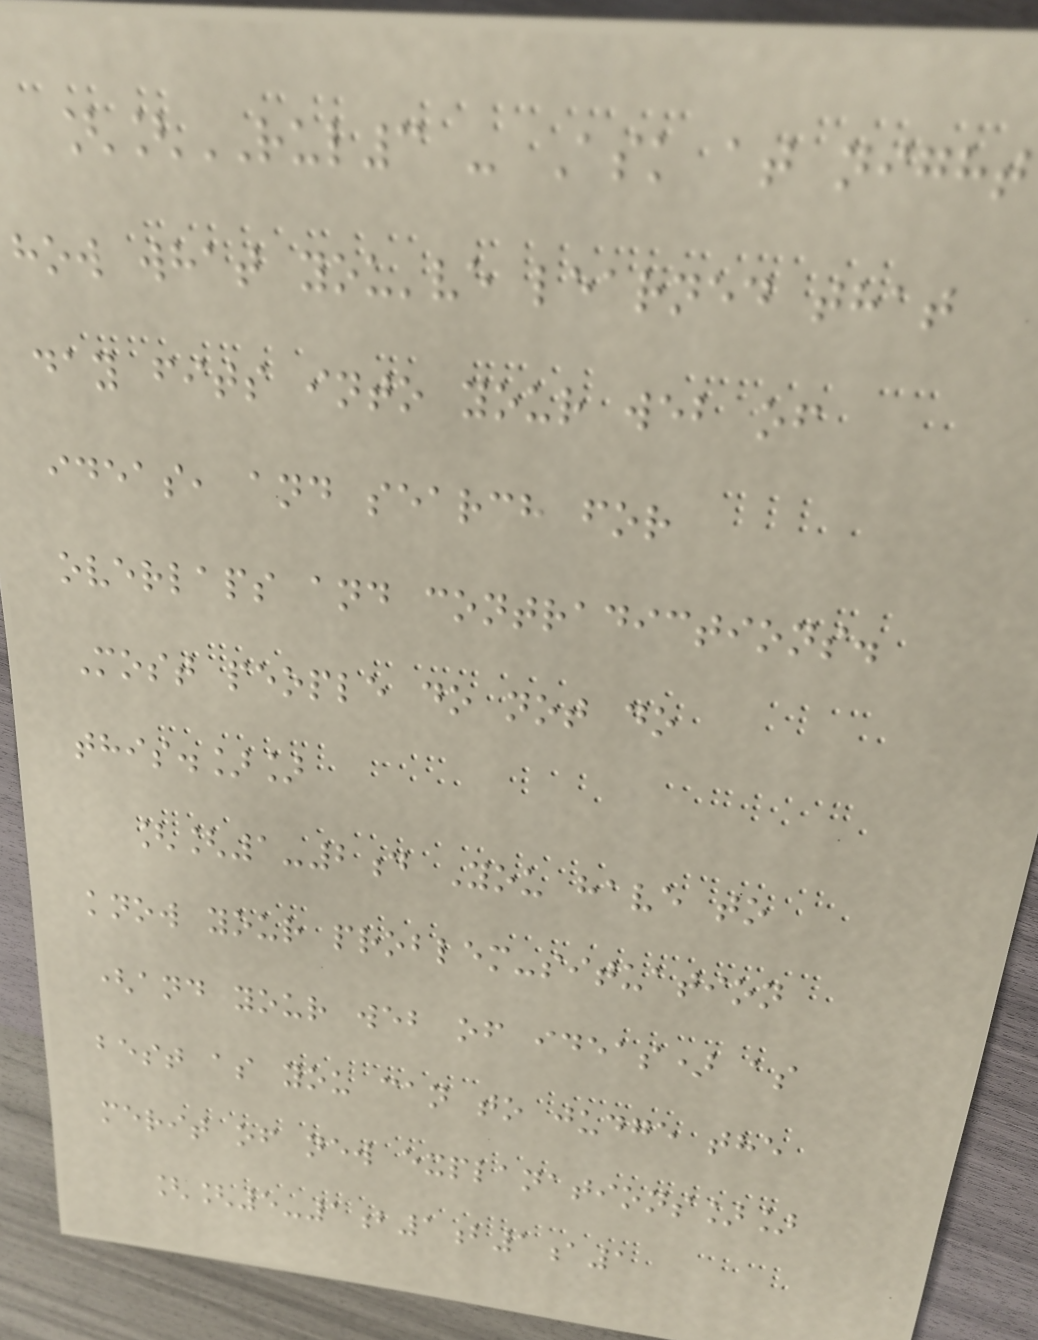[[RUL3 - Ask at night
how what you've learned that
day fits into your web of
ideas, and search for
overlaps and contradictions.
Most people do not do
this.]]
[[1-2d You have to
know your problem-situation
(and your web of ideas) as
best as you can to judge the
merit of new explanations]]
[[5-1b1b1a1
